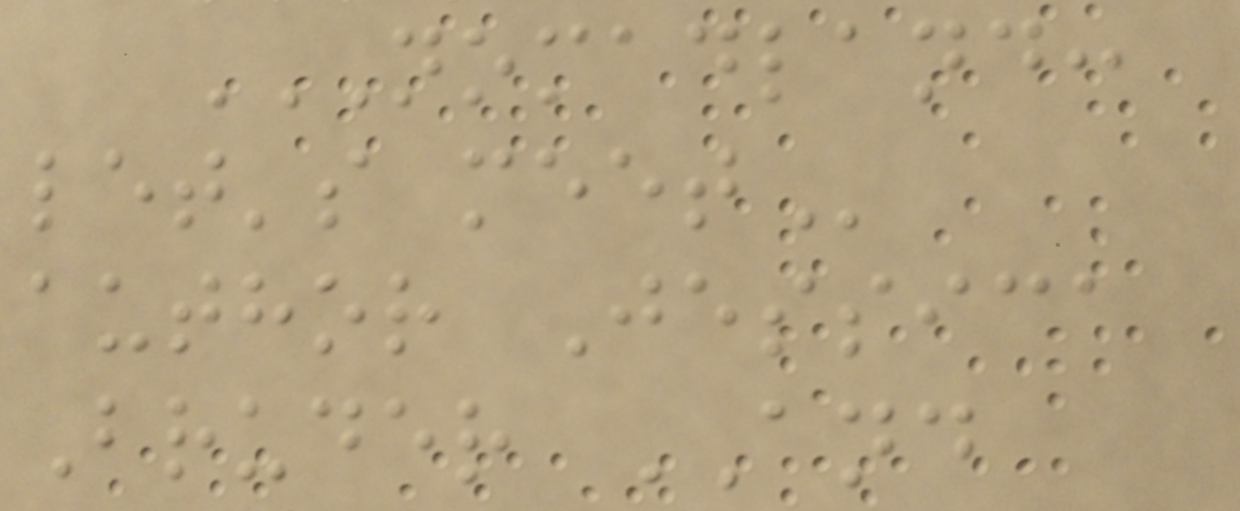NOMADLAND:
LET'S MEET
author Jessica
Bruder AND
